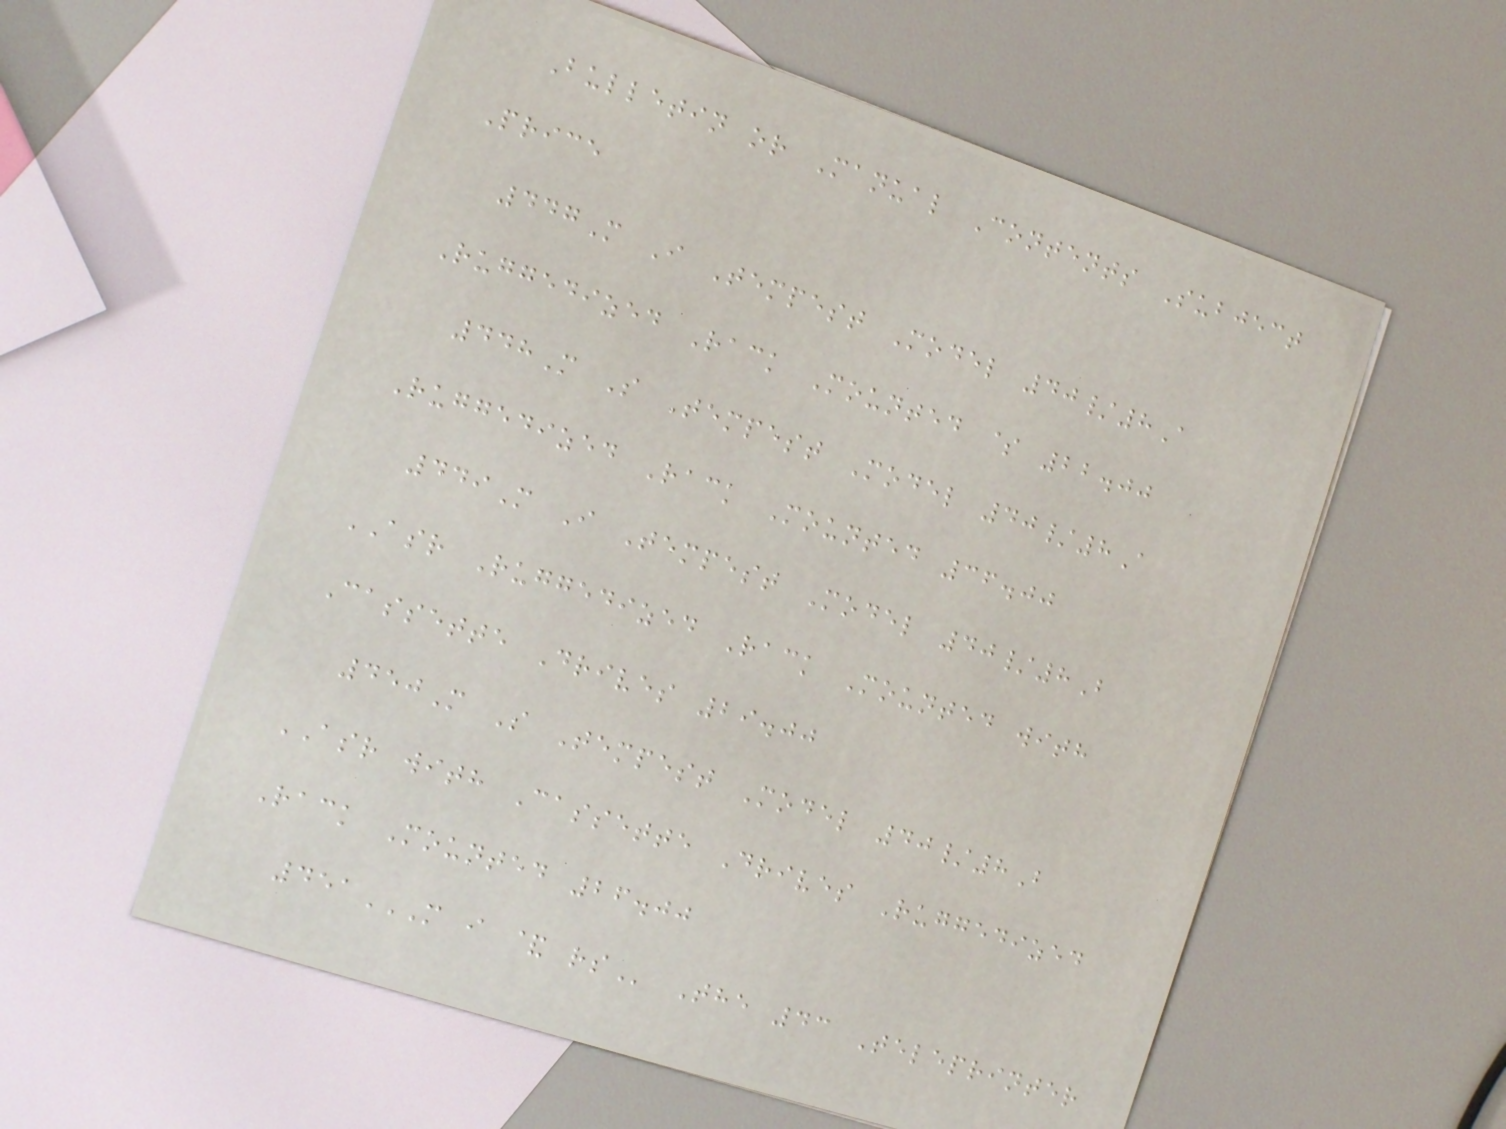Bulletin or Manual Contents Subject
Price
447M I Tempest Model 40/8A
Ruggedized Rack Mounted $ 22.00
448M S Tempest Model 40/8A
Ruggedized Rack Mounted 36.00
449M I Tempest Model 40/8B
ASR Ruggedized Rack Mounted with
Cassette Drives 29.00
450M S Tempest Model 40/8B
ASR with Cassette Drives Ruggedized
Rack Mounted 26.00
451M I & RS The 43 Teleprinter
